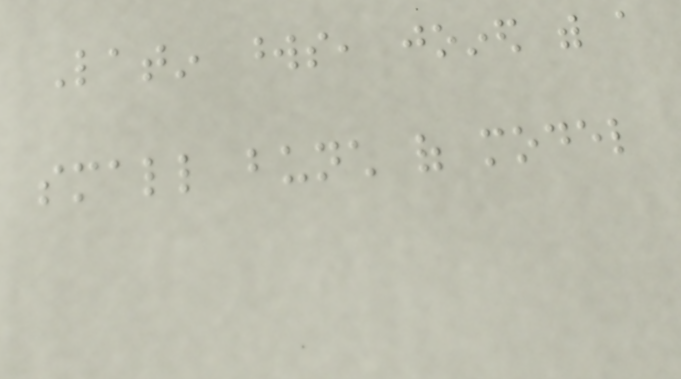Latin words, joined with a
small bunch of model
